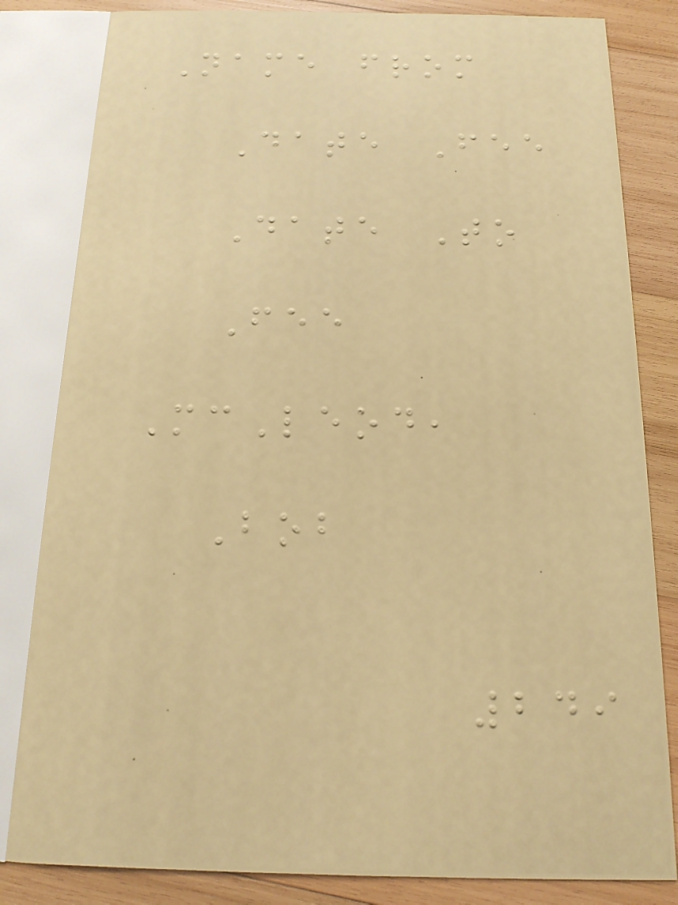Name from
Date Fee
Date To
Fee
McLeod,
Bob
249
